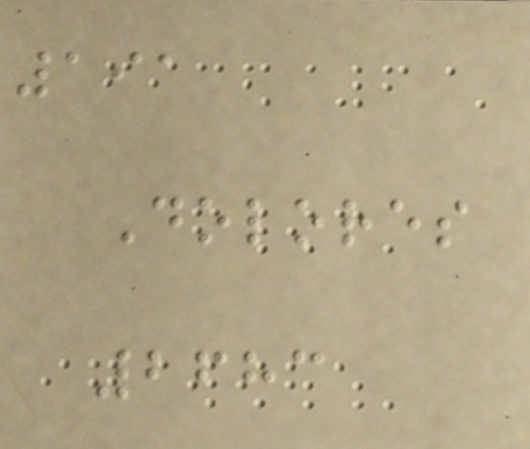191
Dolores
2683
